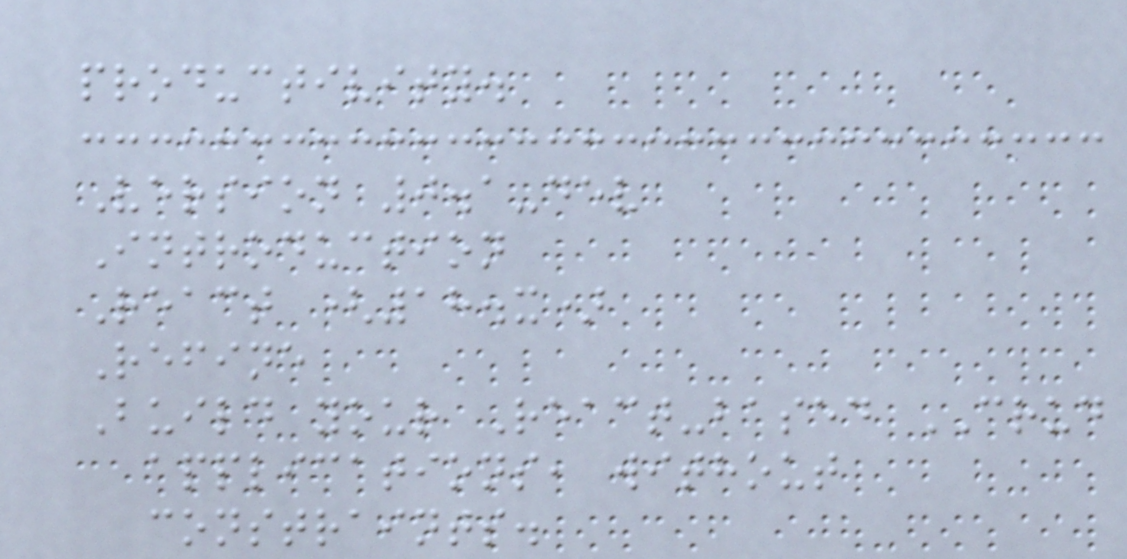productivity.
Version 0.1-dev
Introduction
React (18.x)
Refine
Build your React-based CRUD
applications, without
constraints.
